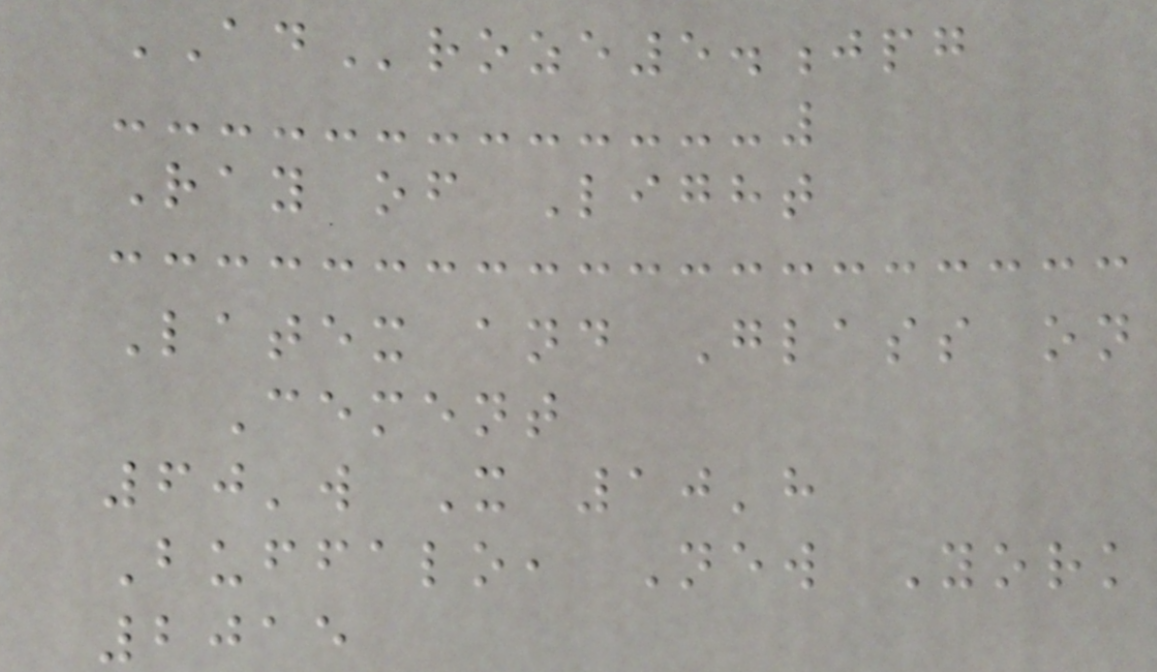ADroze5.jpg
Ray of Light
Latex and Glass on
Cement
60'w X 10'h
Buffalo, New York
2015
